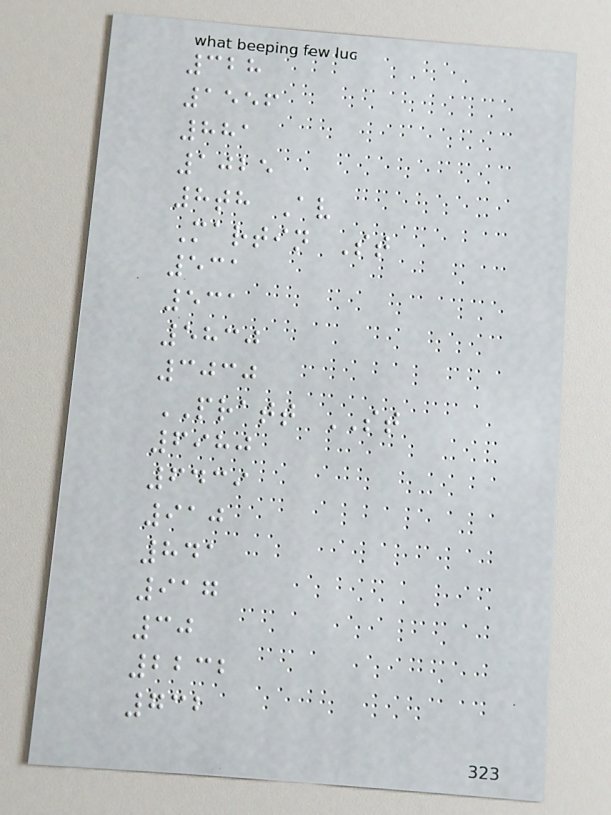328
1556
881
1025
8th Av
Martin St
531
531
5830
3030
PRATT ST
6980
6439
910
841
917
30
2232
732
